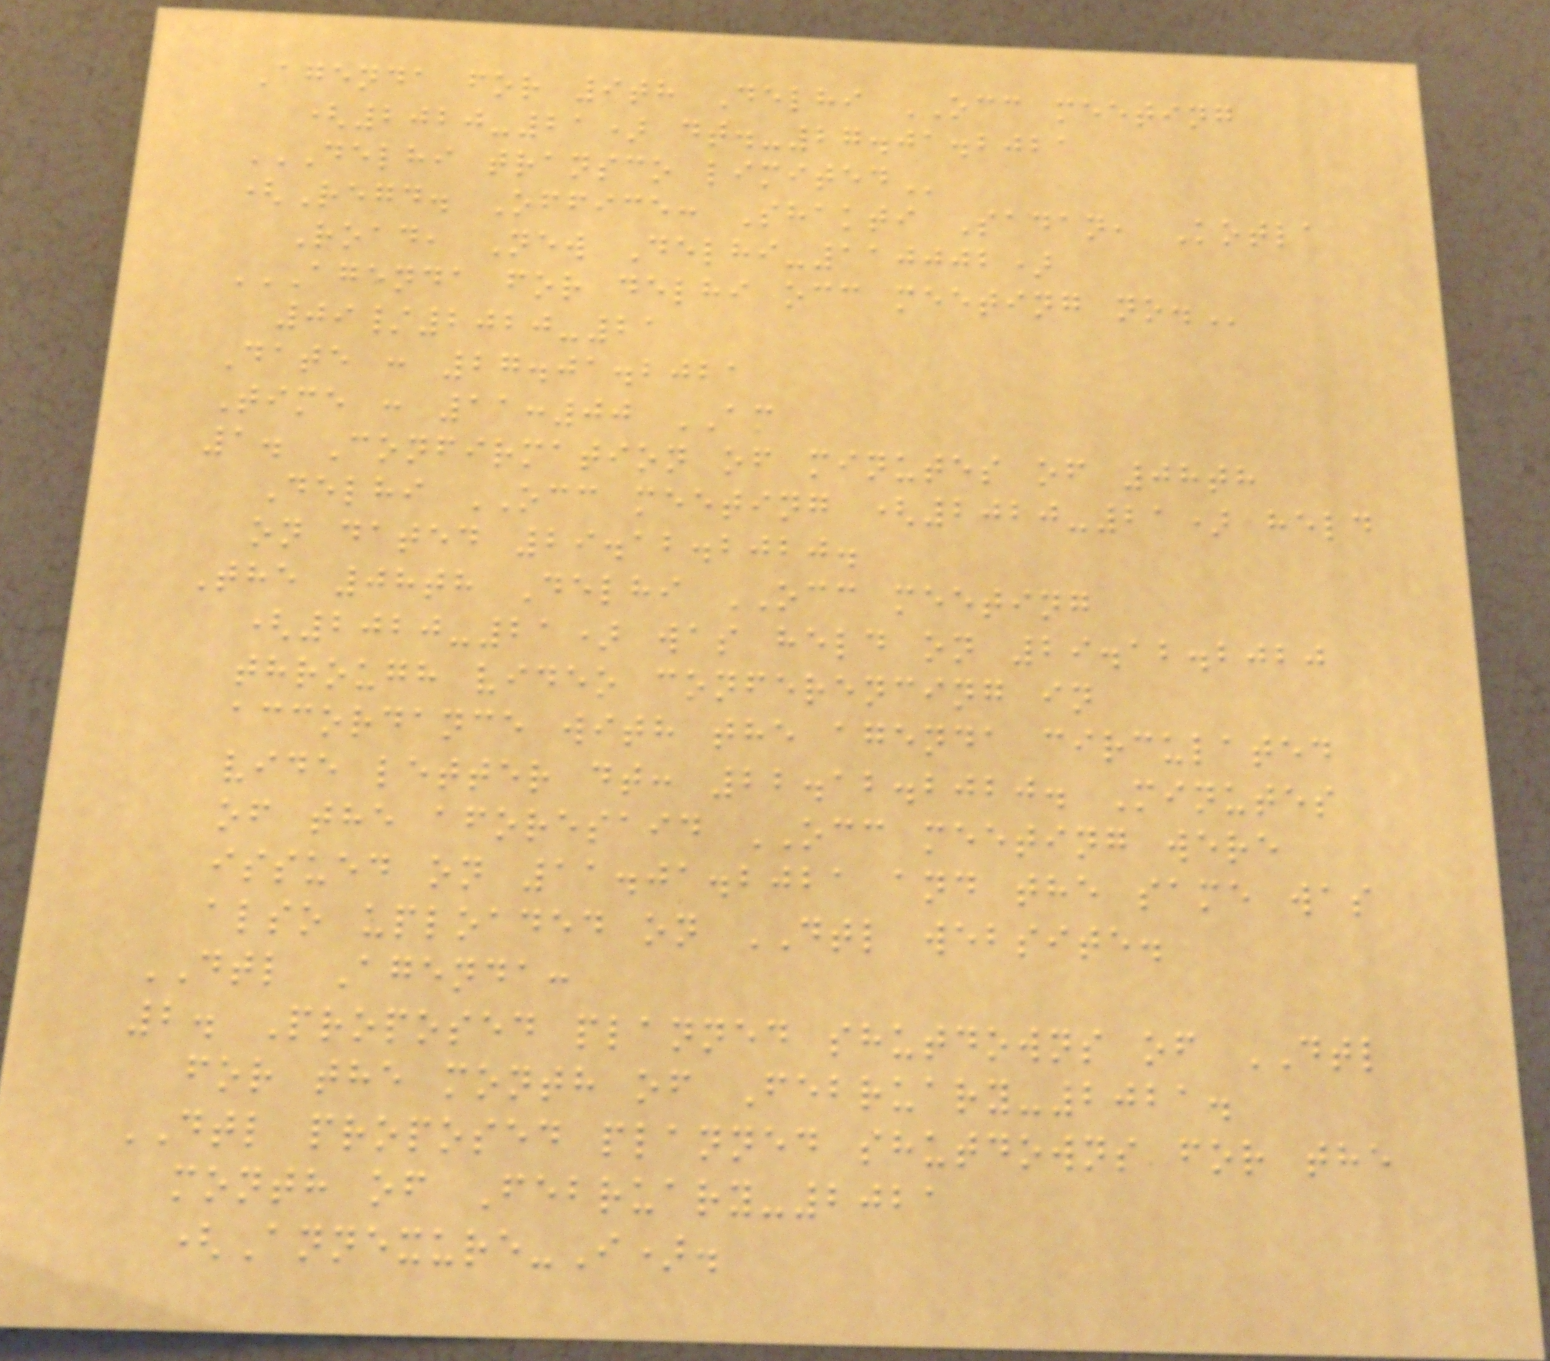Agenda for 9th Delhi OCC meeting
(2020-21) dt.-27.01.2021
DELHI TRANSCO LIMITED
(Regd. Office: Shakti Sadan, Kotla
Road, New Delhi-110002)
AGENDA FOR DELHI OCC MEETING NO.
09/2020-21
Date : 27.01.2021
Time : 11:00 AM
1. Confirmation of minutes of 08th
Delhi OCC meeting (2020-21) held
on dated 29.12.2020.
The 08th Delhi OCC meeting
(2020-21) was held on 29.12.2020
through video conferencing in
accordance with the agenda circulated
vide letter dt: 22.12.2020. Minutes
of the aforesaid OCC meeting were
issued on 11.01.2021 and the same was
also uploaded on DTL website.
DTL Agenda:
2. Proposed planned shutdowns of DTL
for the month of February-2021.
DTL proposed planned shutdowns for the
month of February-2021
(Annexure-I).
